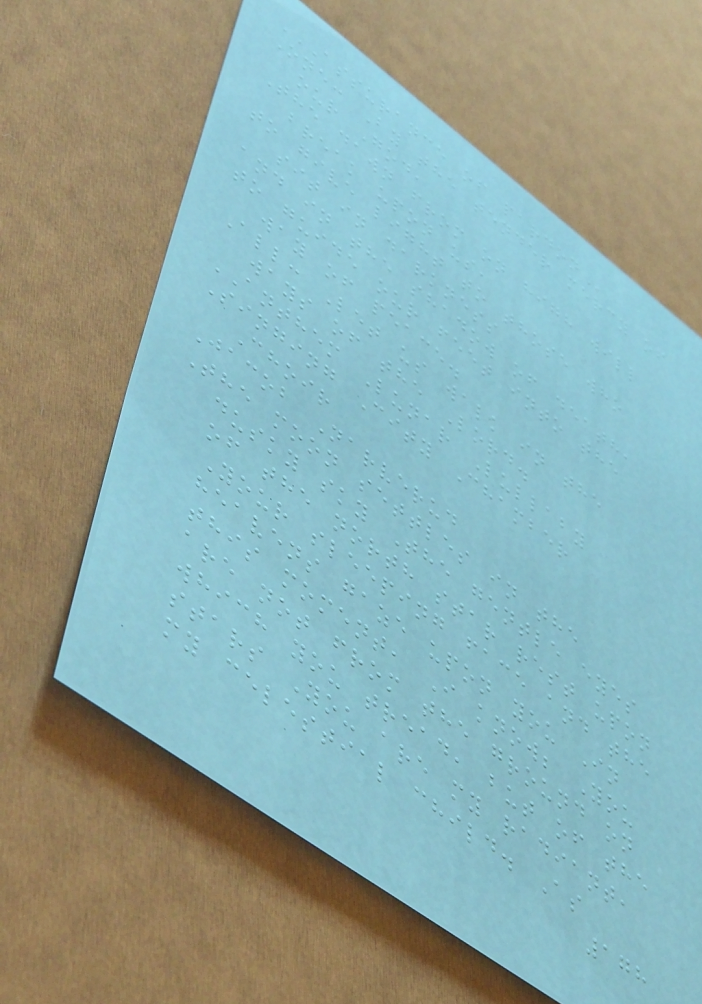ASSURANCE OF PARDON
One: By the tender mercy of
our God,
The dawn from on high will
break upon us,
to give light to those who
sit in darkness
and in the shadow of death,
to guide our feet into the
way of peace.
All: Let us walk in the
ways of the Lord.
ANTHEM Lunar Lullaby
Singing City Chamber
Choir
Jacob Narverud
The moon settles in the
dusky sky The gentle eyes
of the north star rest upon
Your sleeping face and the
heavens gaze upon you In
this moment, I know; You
are not from the ground on
which you tread, but of the
stars You are my radiant,
my celestial child. As
178
